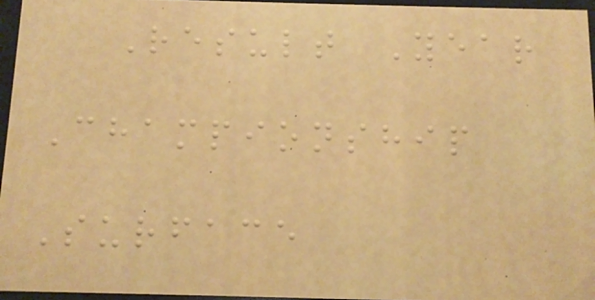Result Year
Championship
Surface
